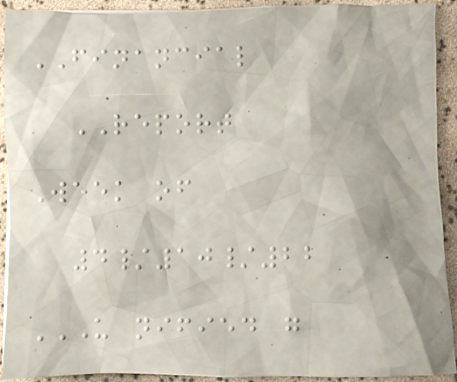FINANCIAL
REPORT
Week of
4/10/22
U NIFIED G
